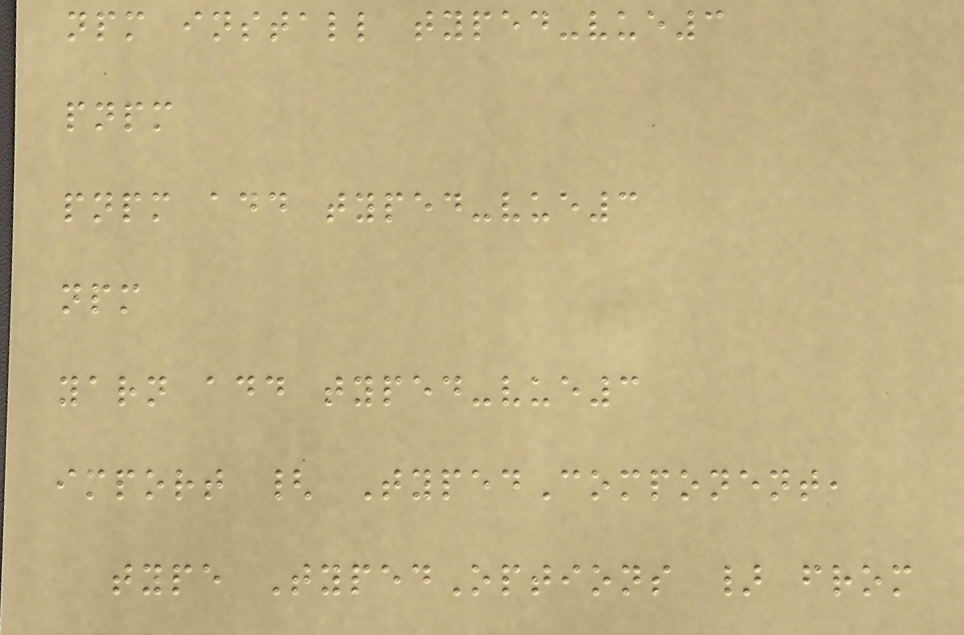npm install typed-vue3
pnpm
pnpm add typed-vue3
npm
yarn add typed-vue3
import { TypedComponent,
type TypedOptions } from
